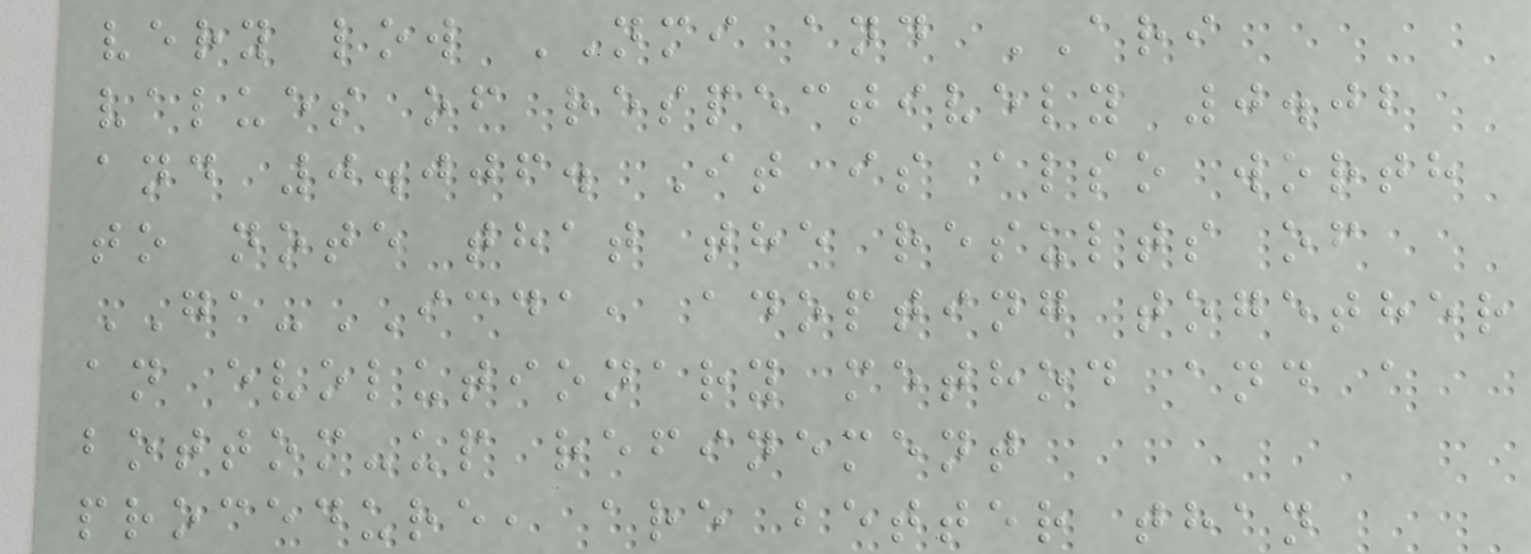very low NMI and ARI
values of respectively 0.02
and 0.006. It is also worth
to note that the results of
GA-ICDA, adopting together
an evolutionary method and a
bottom-up refinement
procedure, are better than
